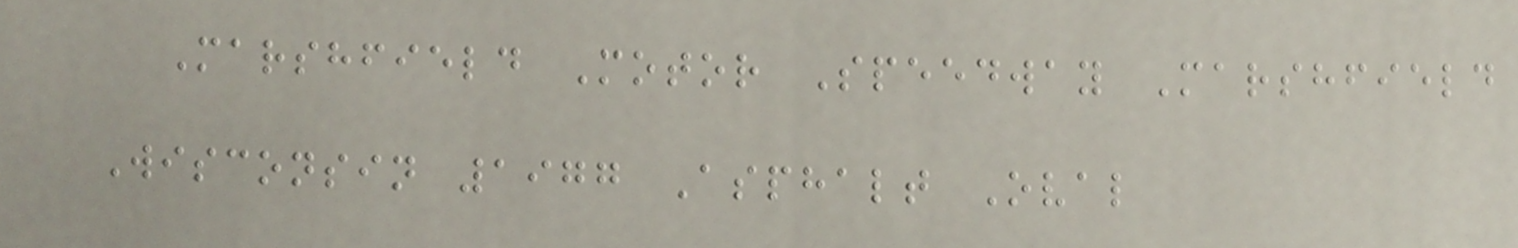Marshfield Motor Speedway Marshfield
Wisconsin 1977 Asphalt Oval
